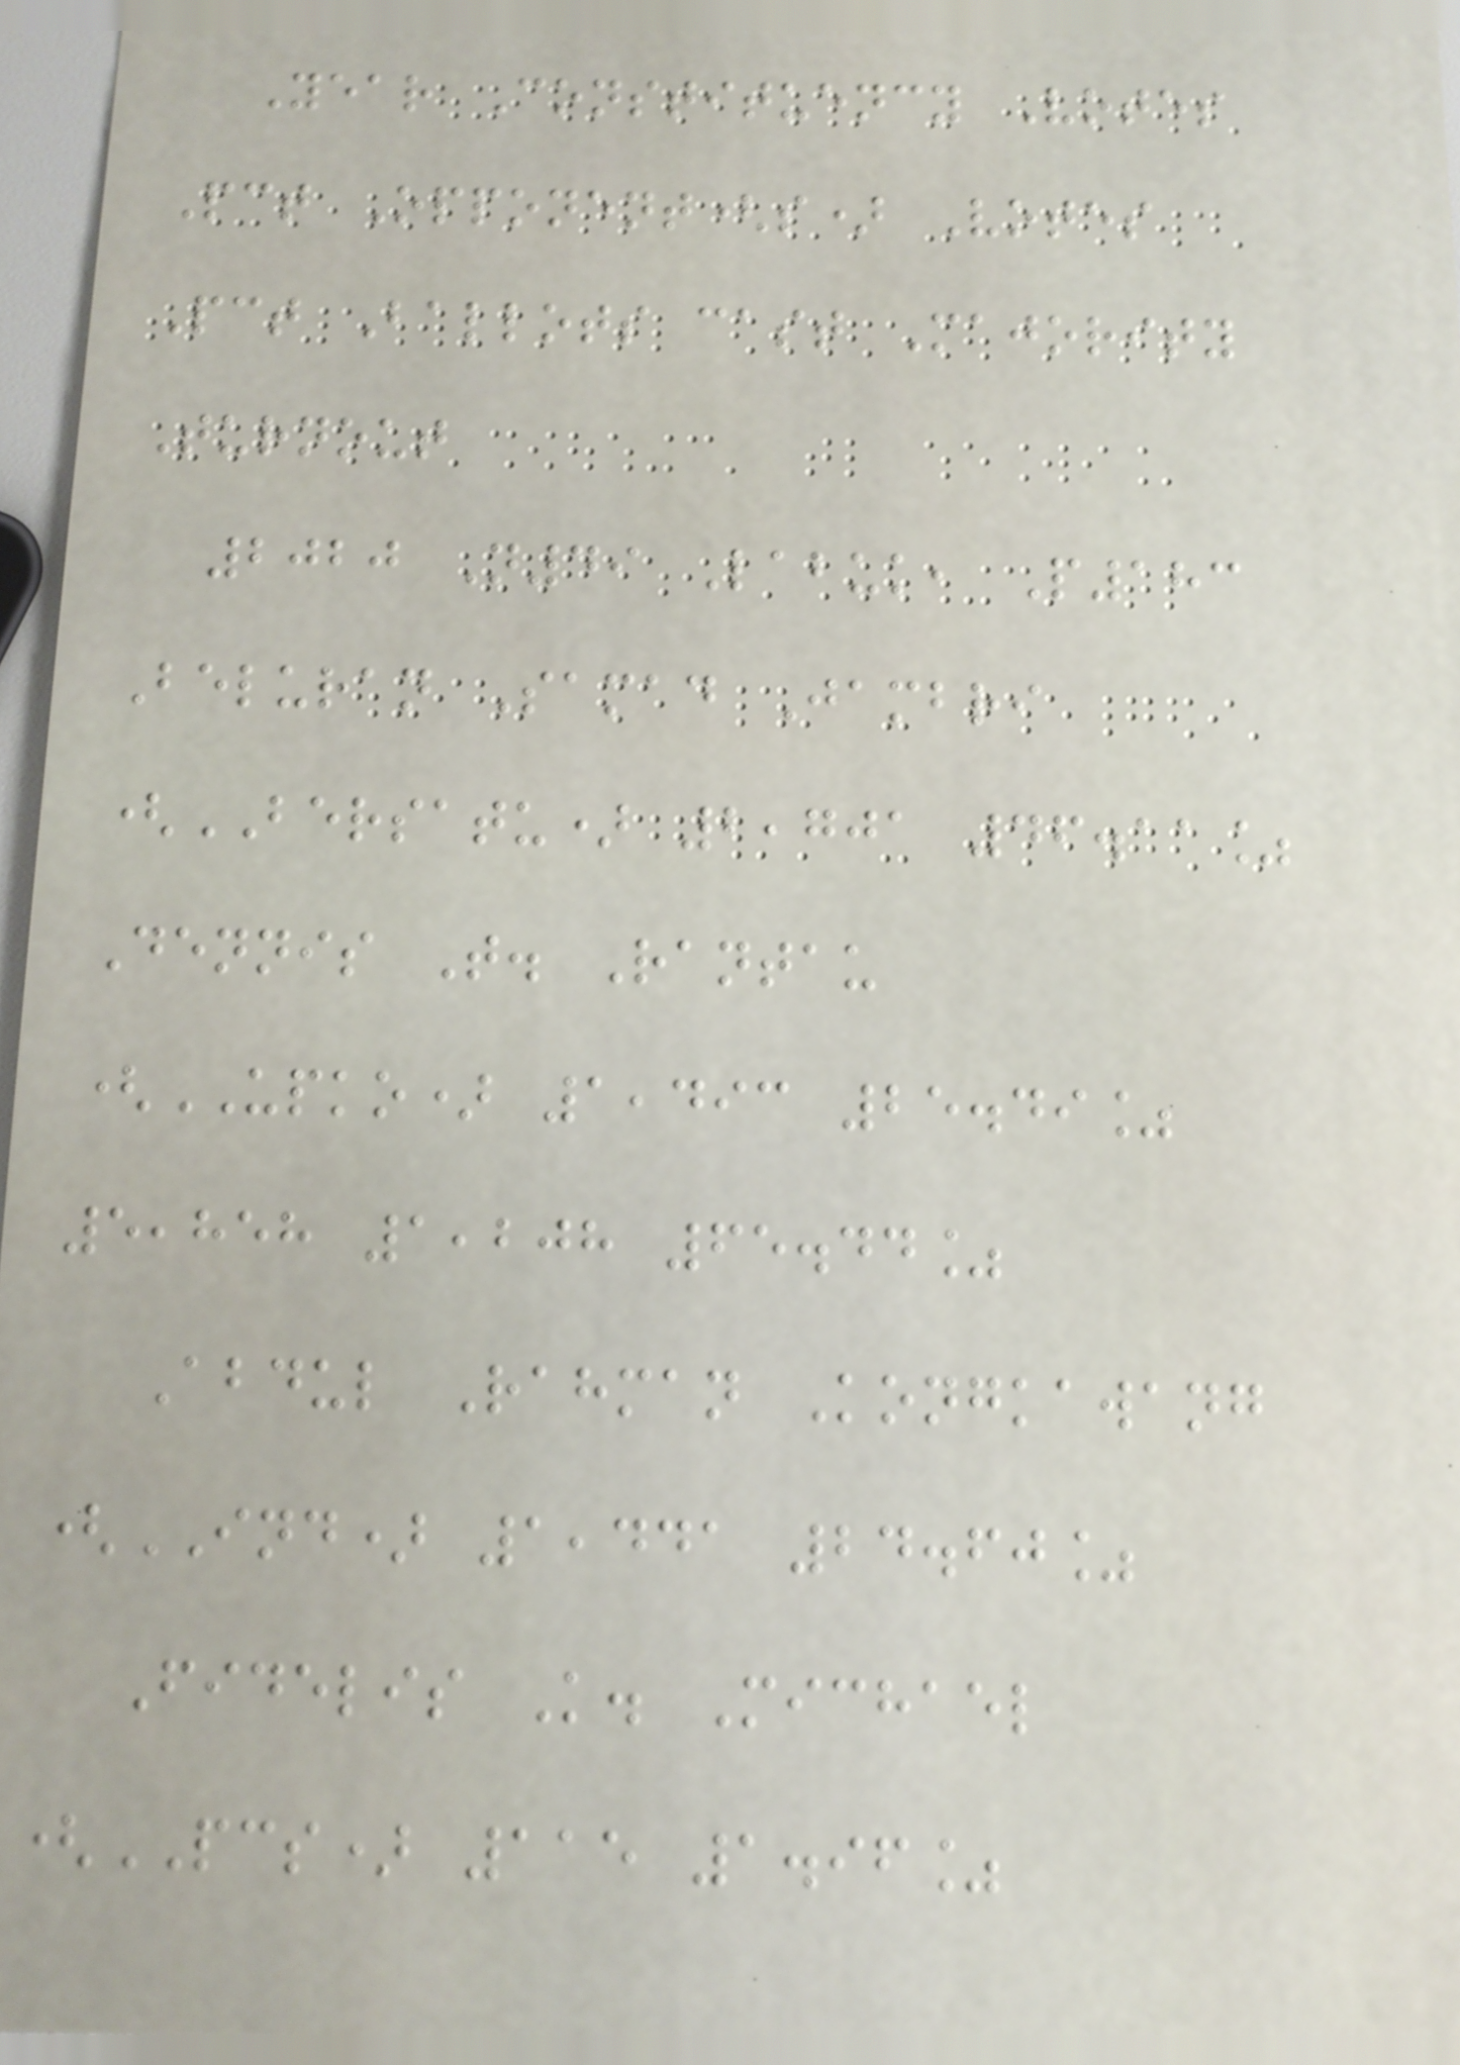Year Constituency Votes
Pct Opponent(s) Votes
Pct Ballots cast Majority
Turnout
2020 N49 Labuk, P183
Beluran Samad Jambri
(BERSATU) 2,701 46.11%
Dennis T. Rantau
(UPKO) 1,493 25.49%
5,858 1,208 65.44%
Abdul Rahman Kongkawang
(IND) 1,441 24.60%
Fidelis K. Michael
(PCS) 115 1.96%
